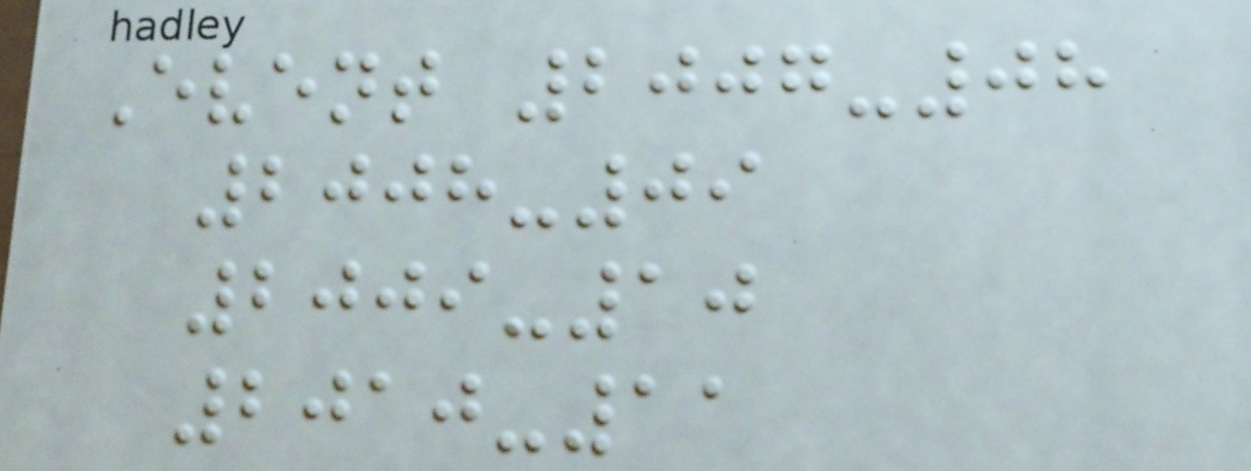Event 2007-08
2008-09
2009-10
2010-11
